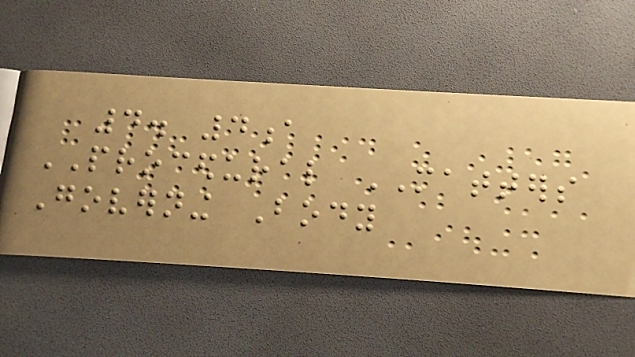4. 4a
PROCEDURAL MATTERS
Governing Body
